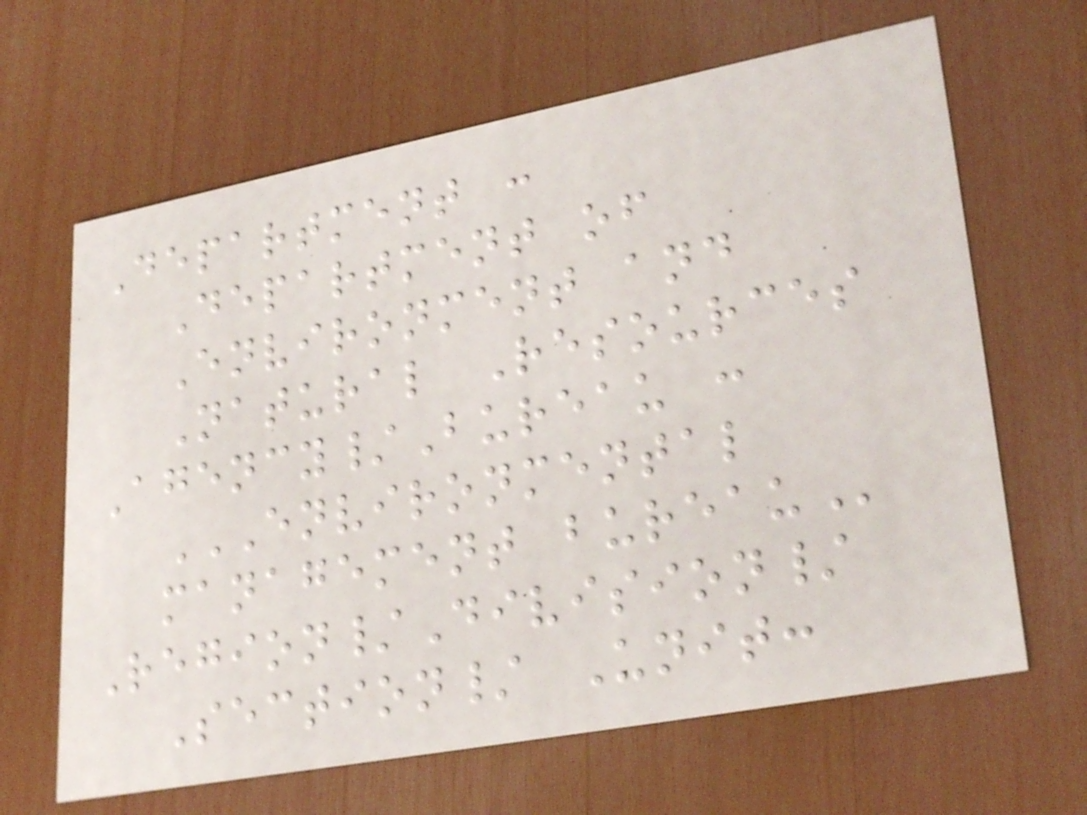Department :
Department of
Environment and
Natural Resources
Agency/Bureau :
ENVIRONMENTAL
MANAGEMENT BUREAU
Region/Division/
Section/ Unit:
